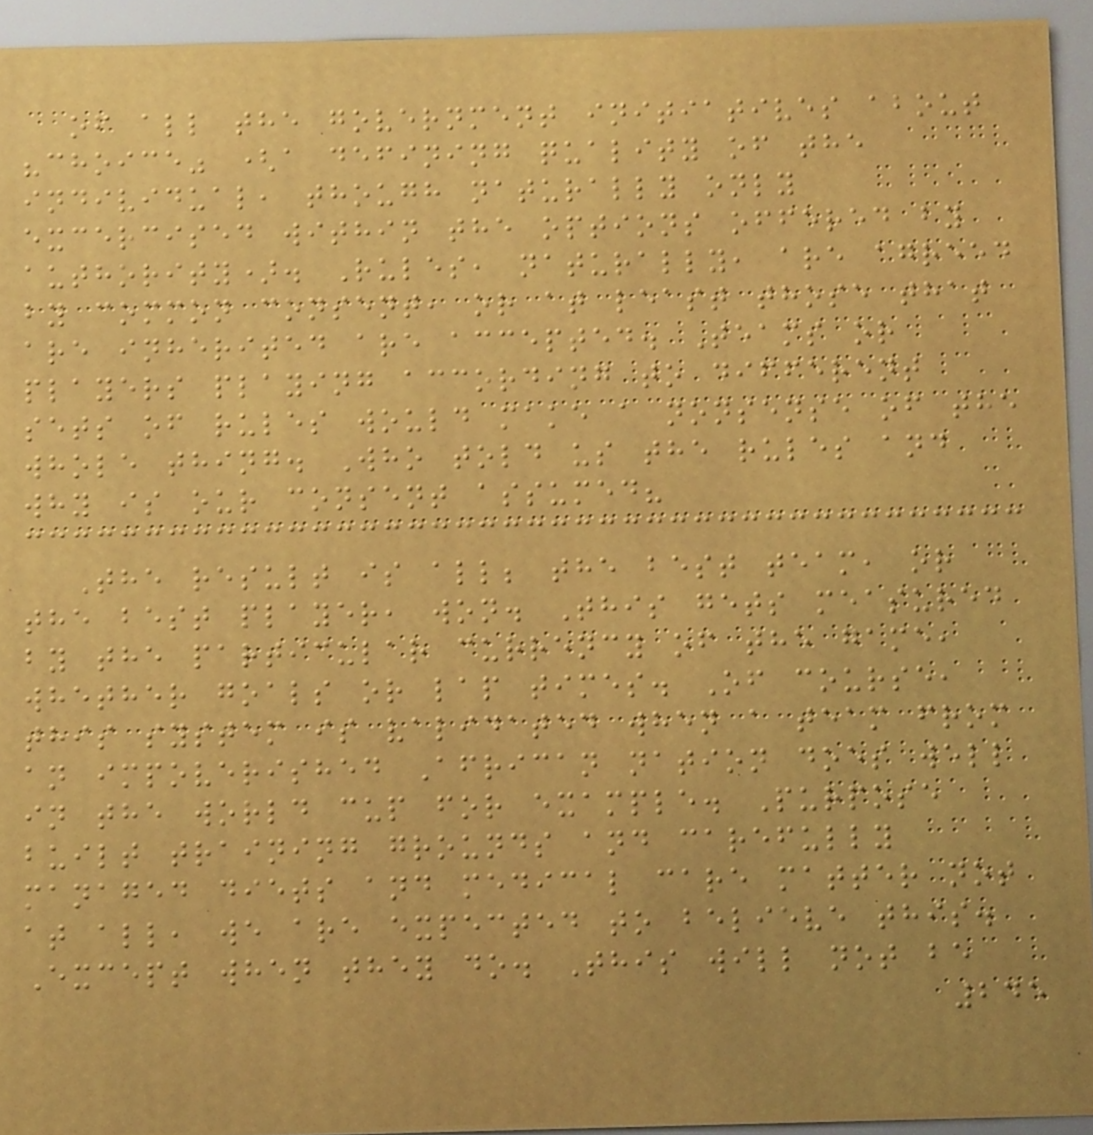of all the government initiatives about
"choice" (a defining quality of the
individual, though naturally only
excercised within the options offered by
authority). Rules, naturally, are agreed
by common consent, or at least those that
are inherited are accepted. Teams or
players playing according to different
sets of rules would make a nonsense of the
whole thing. Who told us the rules and
why is our consent assumed?
The result is all; the best team, or
the best player, won. This gets measured
by the particular currency of the game,
whether goals or lap times. Of course,
this system is validated when a team from
an impoverished African nation does well
in the world cup for example. Purpose
built training grounds and carefully
managed diets and medical care matter not
at all, we are expected to believe this.
Except when they do. This will not be
245
